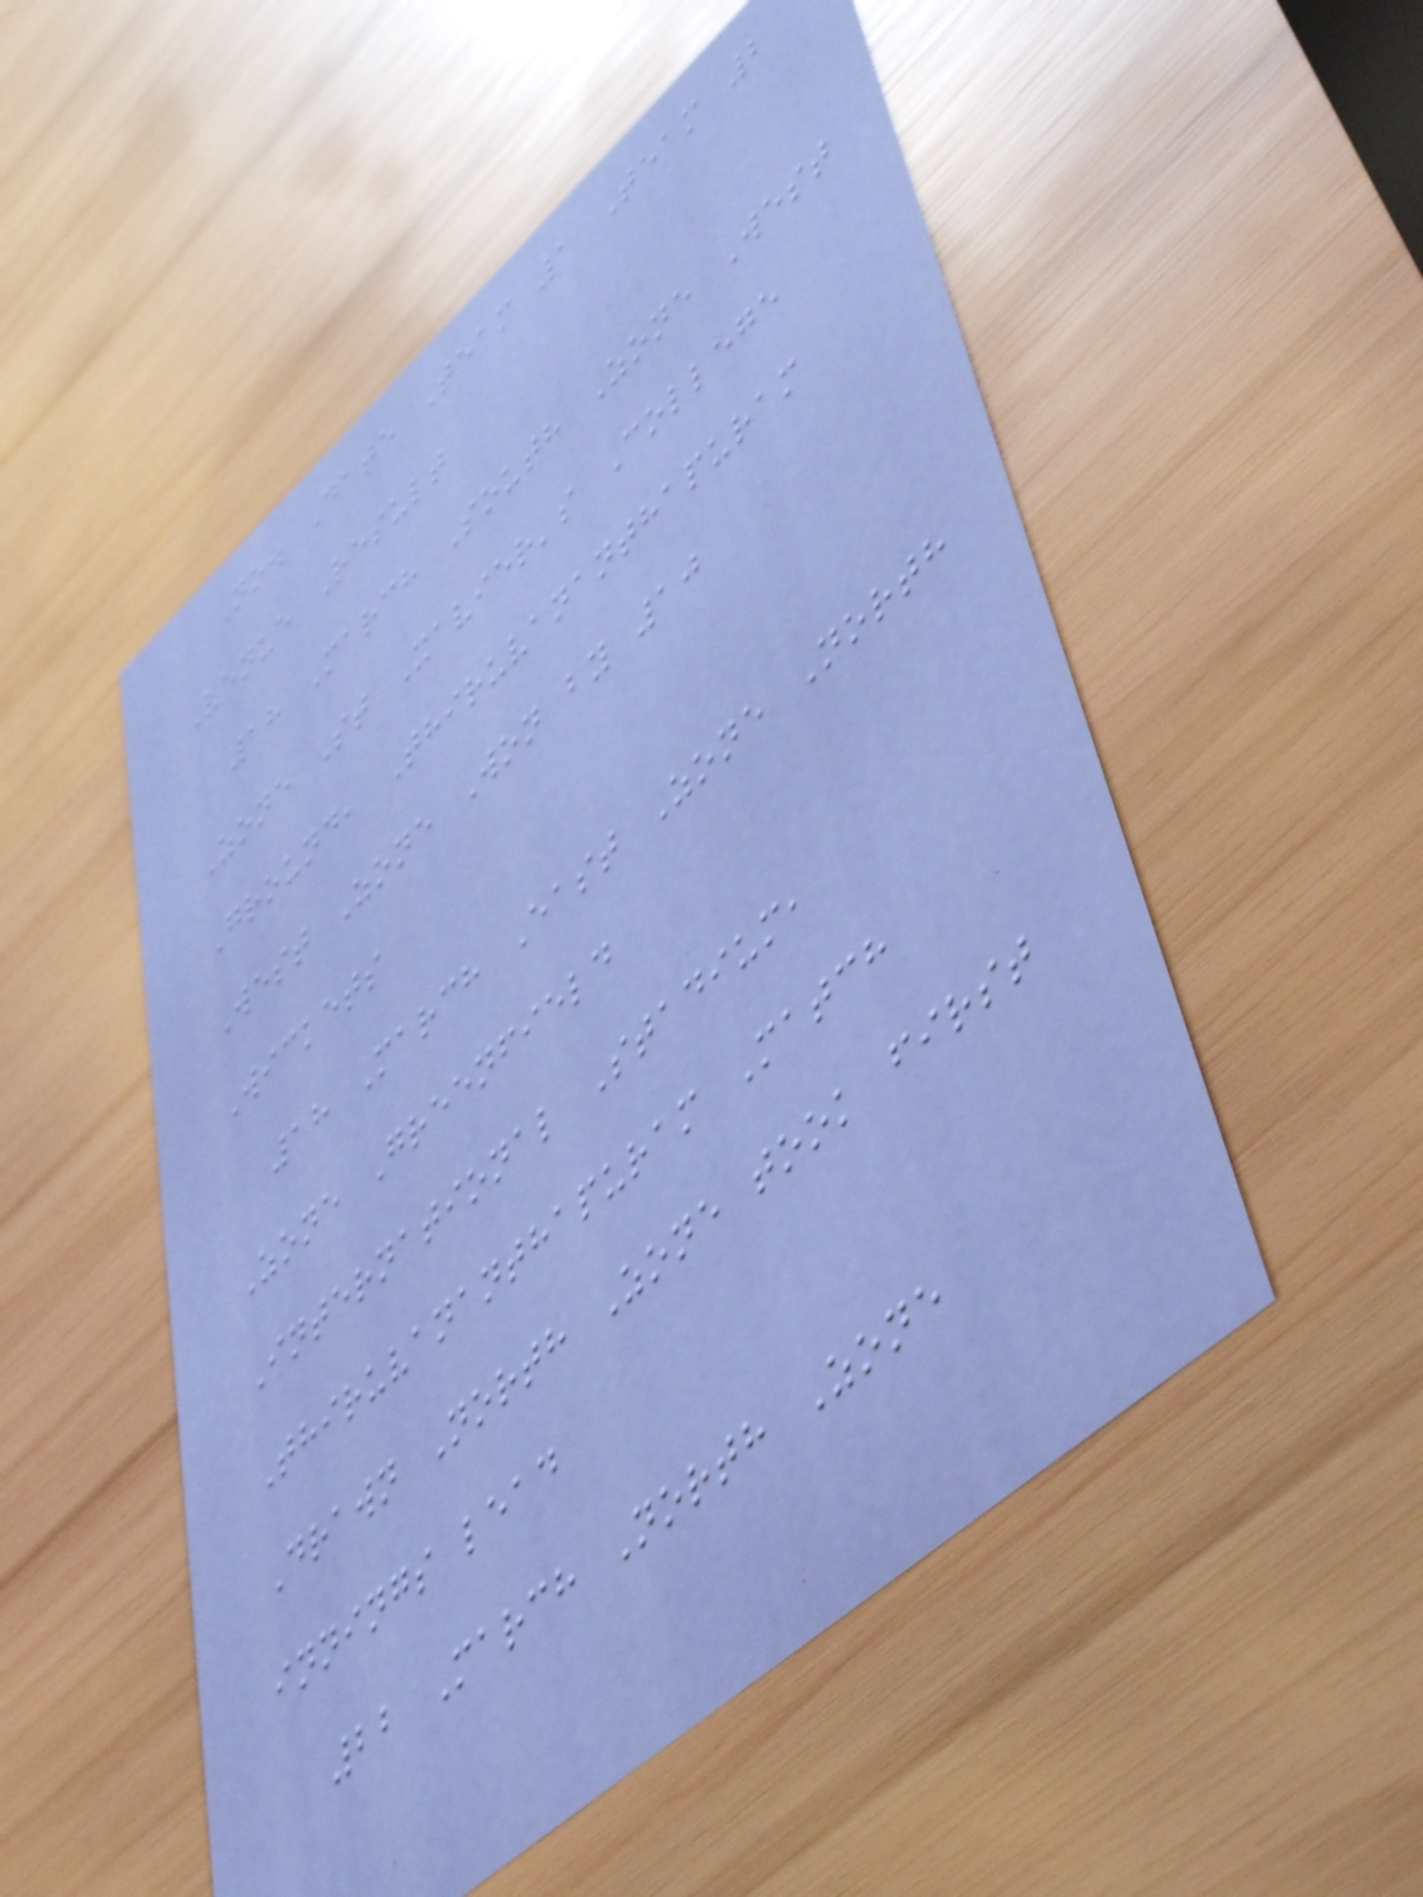No. Date Team 1 Team 2
Venue Result
18 March South Zone West
Zone St Xavier's College
Ground, Thiruvananthapuram
West Zone Won by 10
Wickets
18 March East Zone North
Zone Greenfield
International Stadium,
Thiruvananthapuram Match
Drawn North Zone took first
innings lead
22 March North Zone
